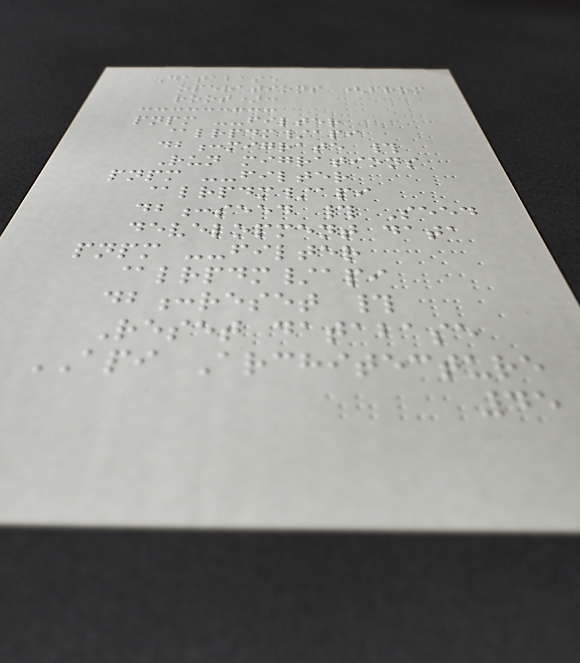Database
operations (from
root):
pnpm --filter
@lrpdm/api
db:migrate #
Run migrations
pnpm --filter
@lrpdm/api
db:seed # Seed
development data
pnpm --filter
@lrpdm/api
db:reset #
Reset database
API Architecture
45
